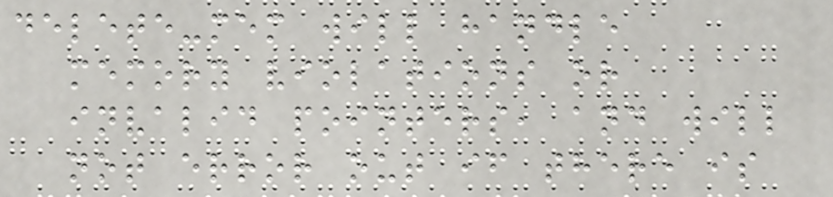delete-mem will handle
memory violations or
invalid pointers, and will
not error out if there is
